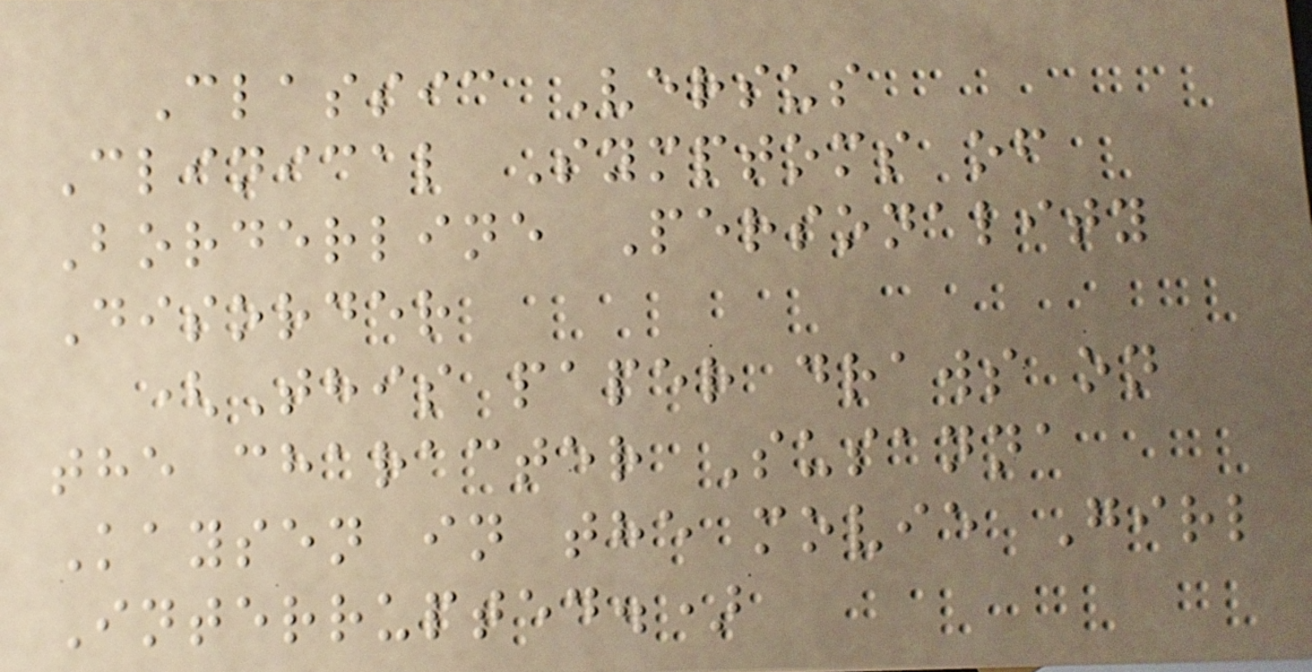Classic Versus
Clinical Symptoms of
Borderline Personality
Disorder
(This paper draws on
the character Susanna
Kaysen in the movie Girl
Interrupted.)
